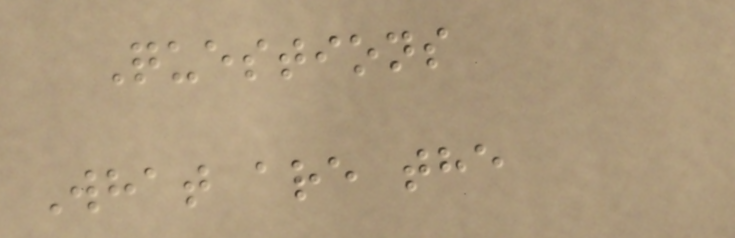Questions
What are the
